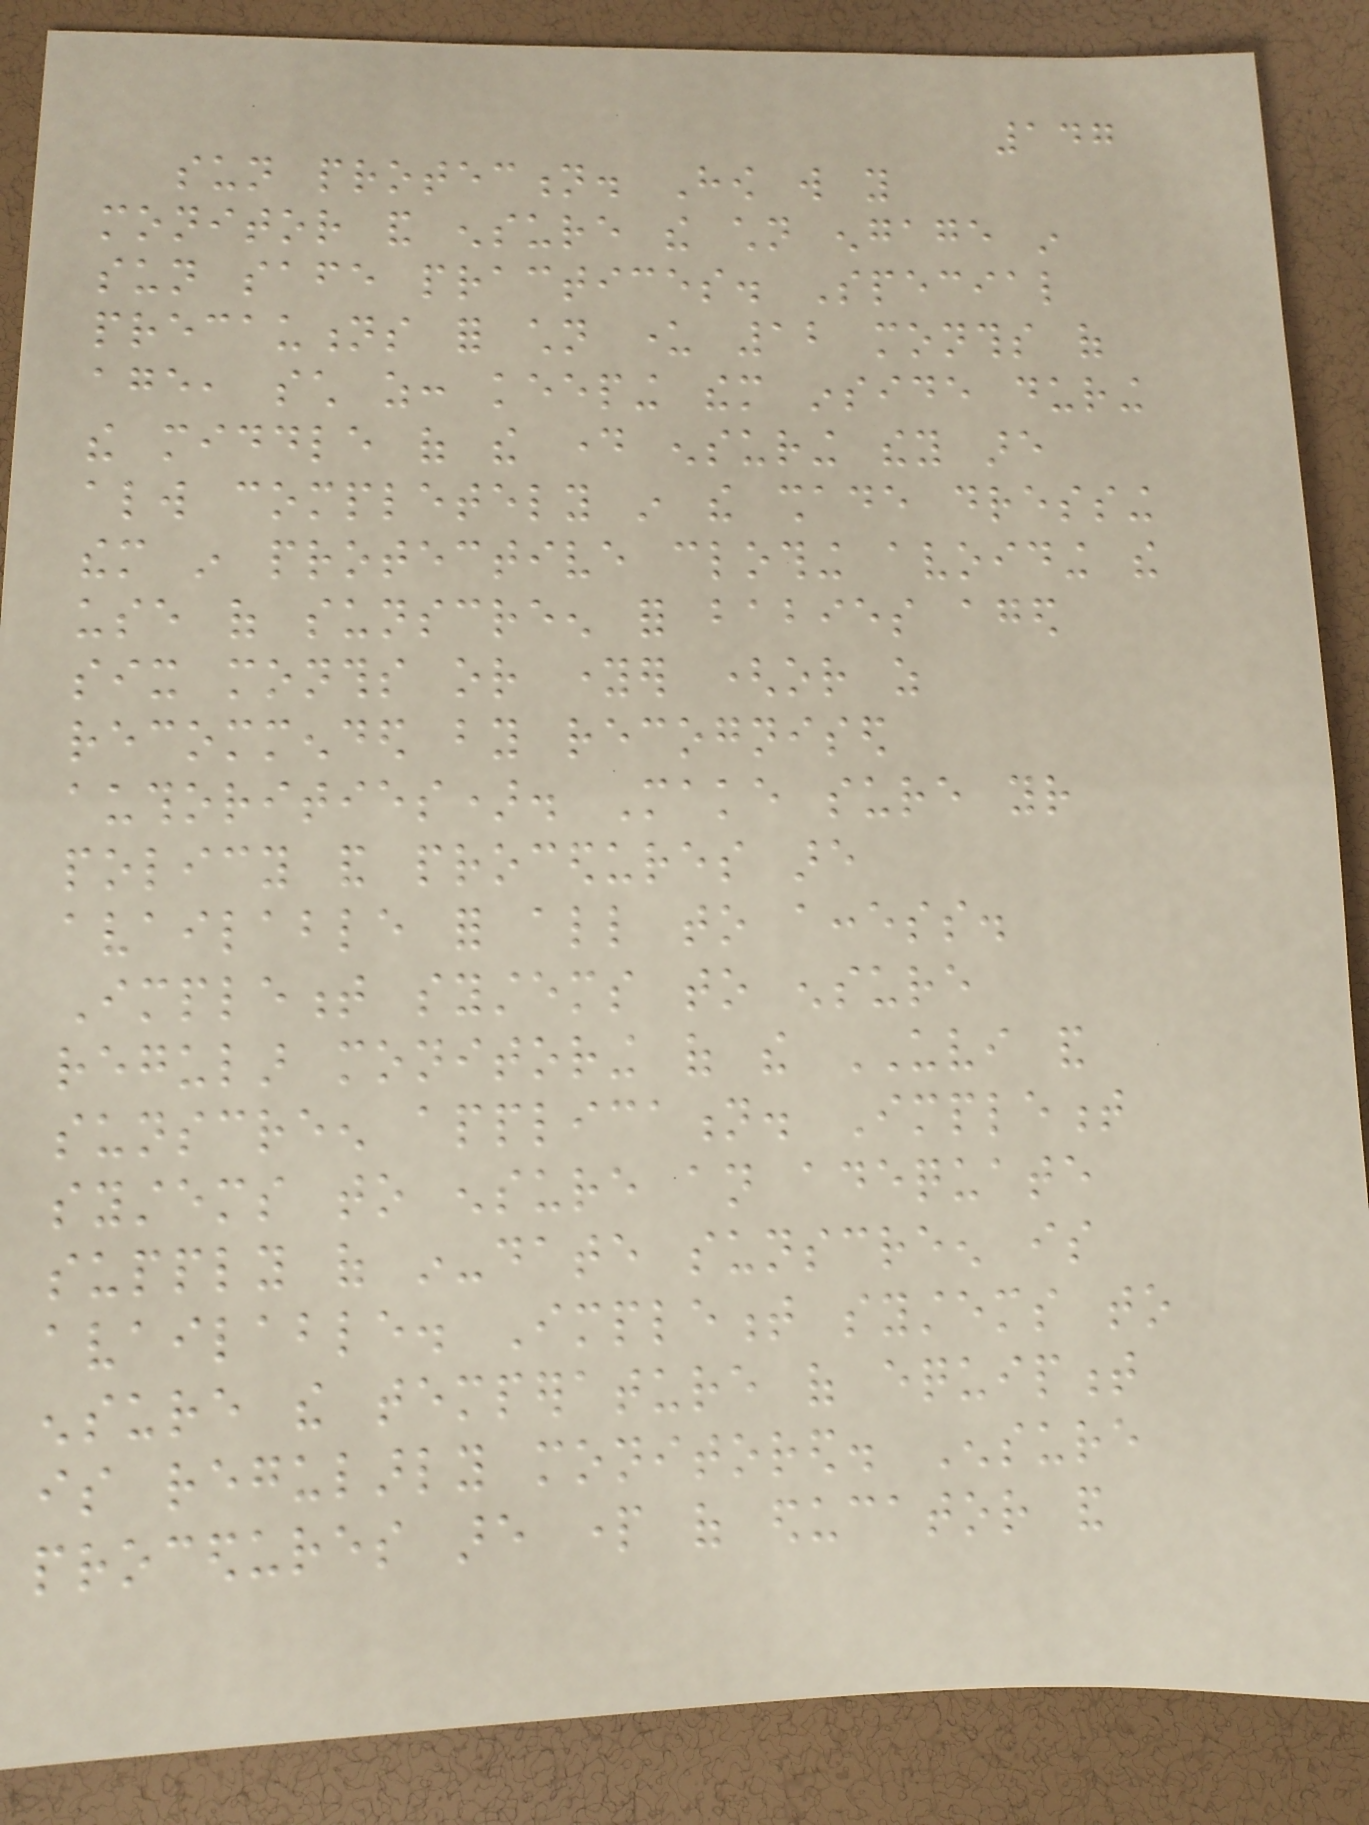147
sun protection. How will you
monitor and ensure the children engage in
sun safe practices. Special
precautions for children under 12 months of
age, such as: keeping them inside during
the middle of the day ensuring they are
always completely in the shade dressing
them in protective clothing avoiding the
use of sunscreen for babies aged
six months or younger (or as
recommended by recognised
authorities). Make sure your
policy and procedures are
available for all to access.
Implement systems to ensure
regular monitoring of the UVI and
sunscreen application. Implement
systems to ensure an adequate
supply of in-date sunscreen is
available. Implement systems to
ensure the temperature of equipment
is regularly monitored. Ensure
procedures are part of educator and
